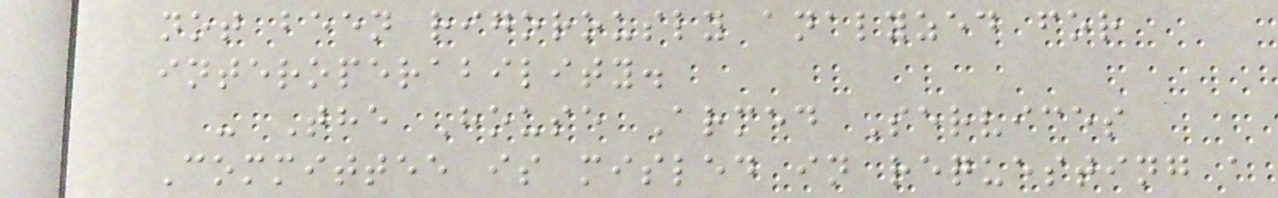not been rigorously analyzed for
interoperability.
- The House Armed Services
Committee is misled in requesting a
